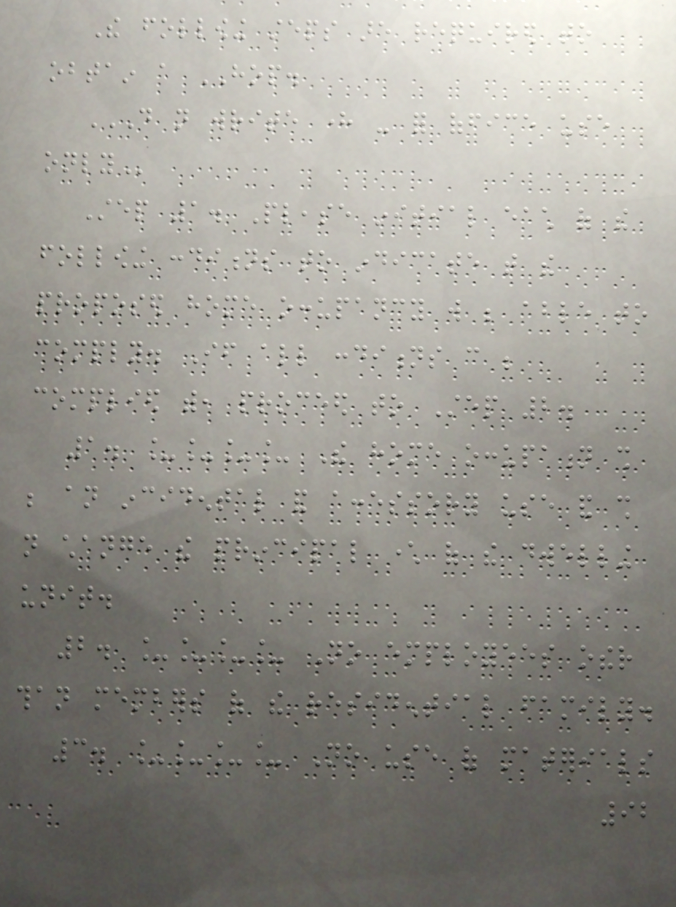The following steps are required to
obtain a HOP.
DO NOT WRITE HERE - FOR OFFICE USE
ONLY
Step 1. Please initial each of the
following conditions to indicate that the
proposed home occupancy will be able to
comply. If all conditions can be
complied with, proceed to Step 2.
1. ____ The home occupation shall
be an incidental and accessory use and shall
not change the principal character of the dwelling
unit.
2. ____ No employees other
than members of the residential family.
3. ____ No use of materials
92
